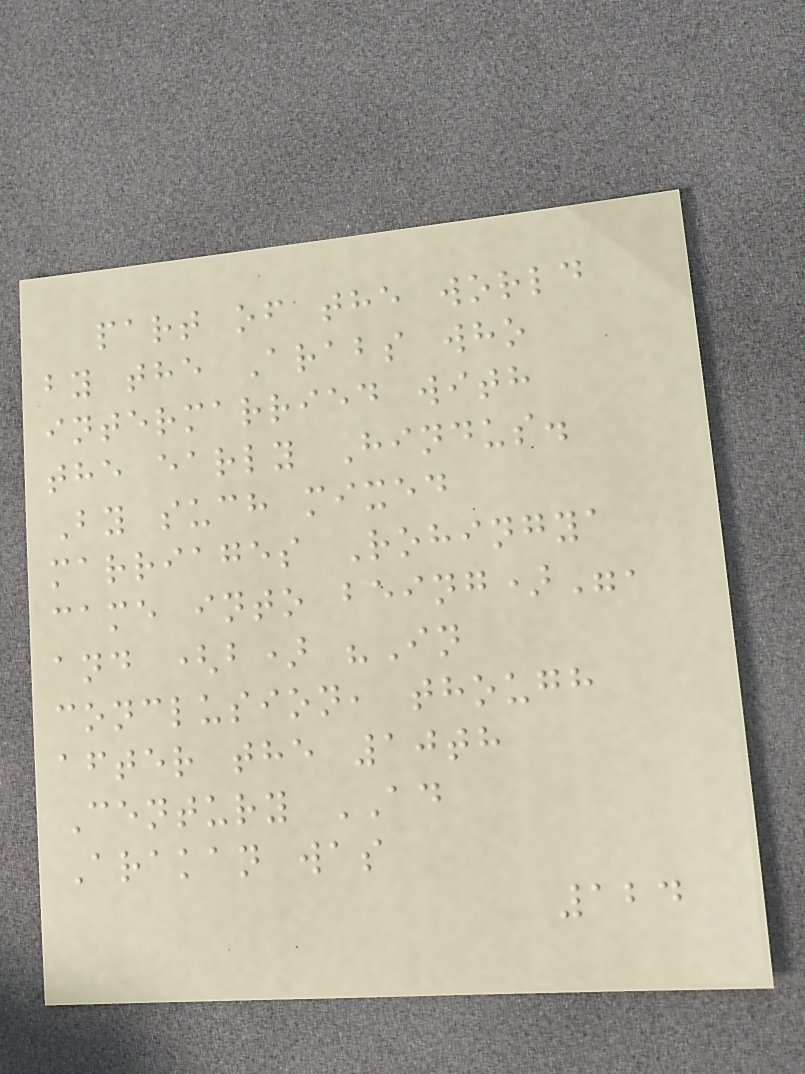part of the world
by the Arabs who
intermarried with
the early Hindus.
By such mixed
marriages Rohingya
came into being)",
and (b) "In
conclusion, though
after the 10th
Century AD
Arakan was
124
